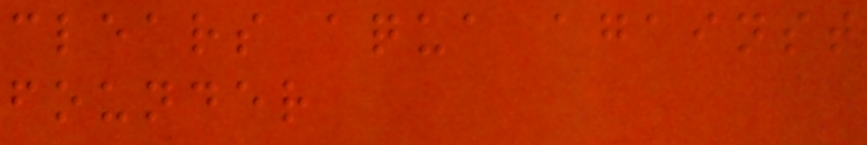clears aqua against
founder
